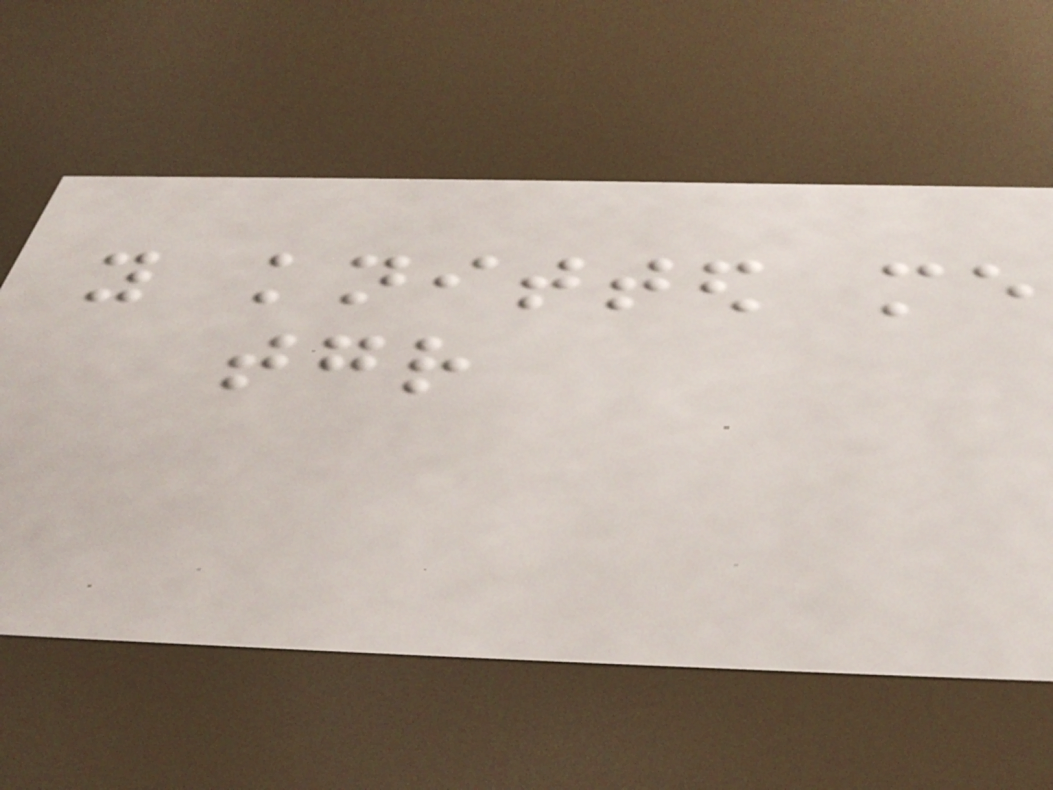you knitted me
together
